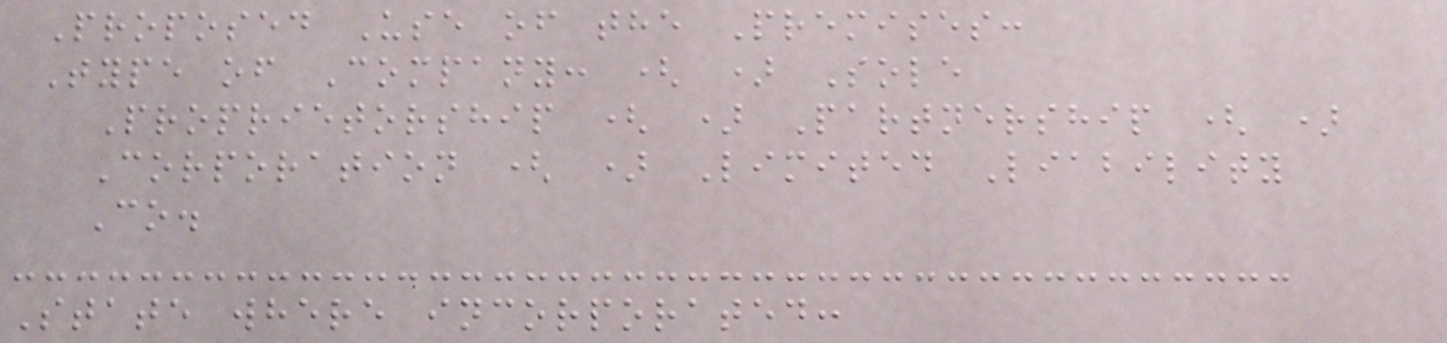Proposed Use of the Premises:
Type of Company: ( ) Sole
Proprietorship ( ) Partnership ( )
Corporation ( ) Limited Liability
Co.
State where incorporated:
